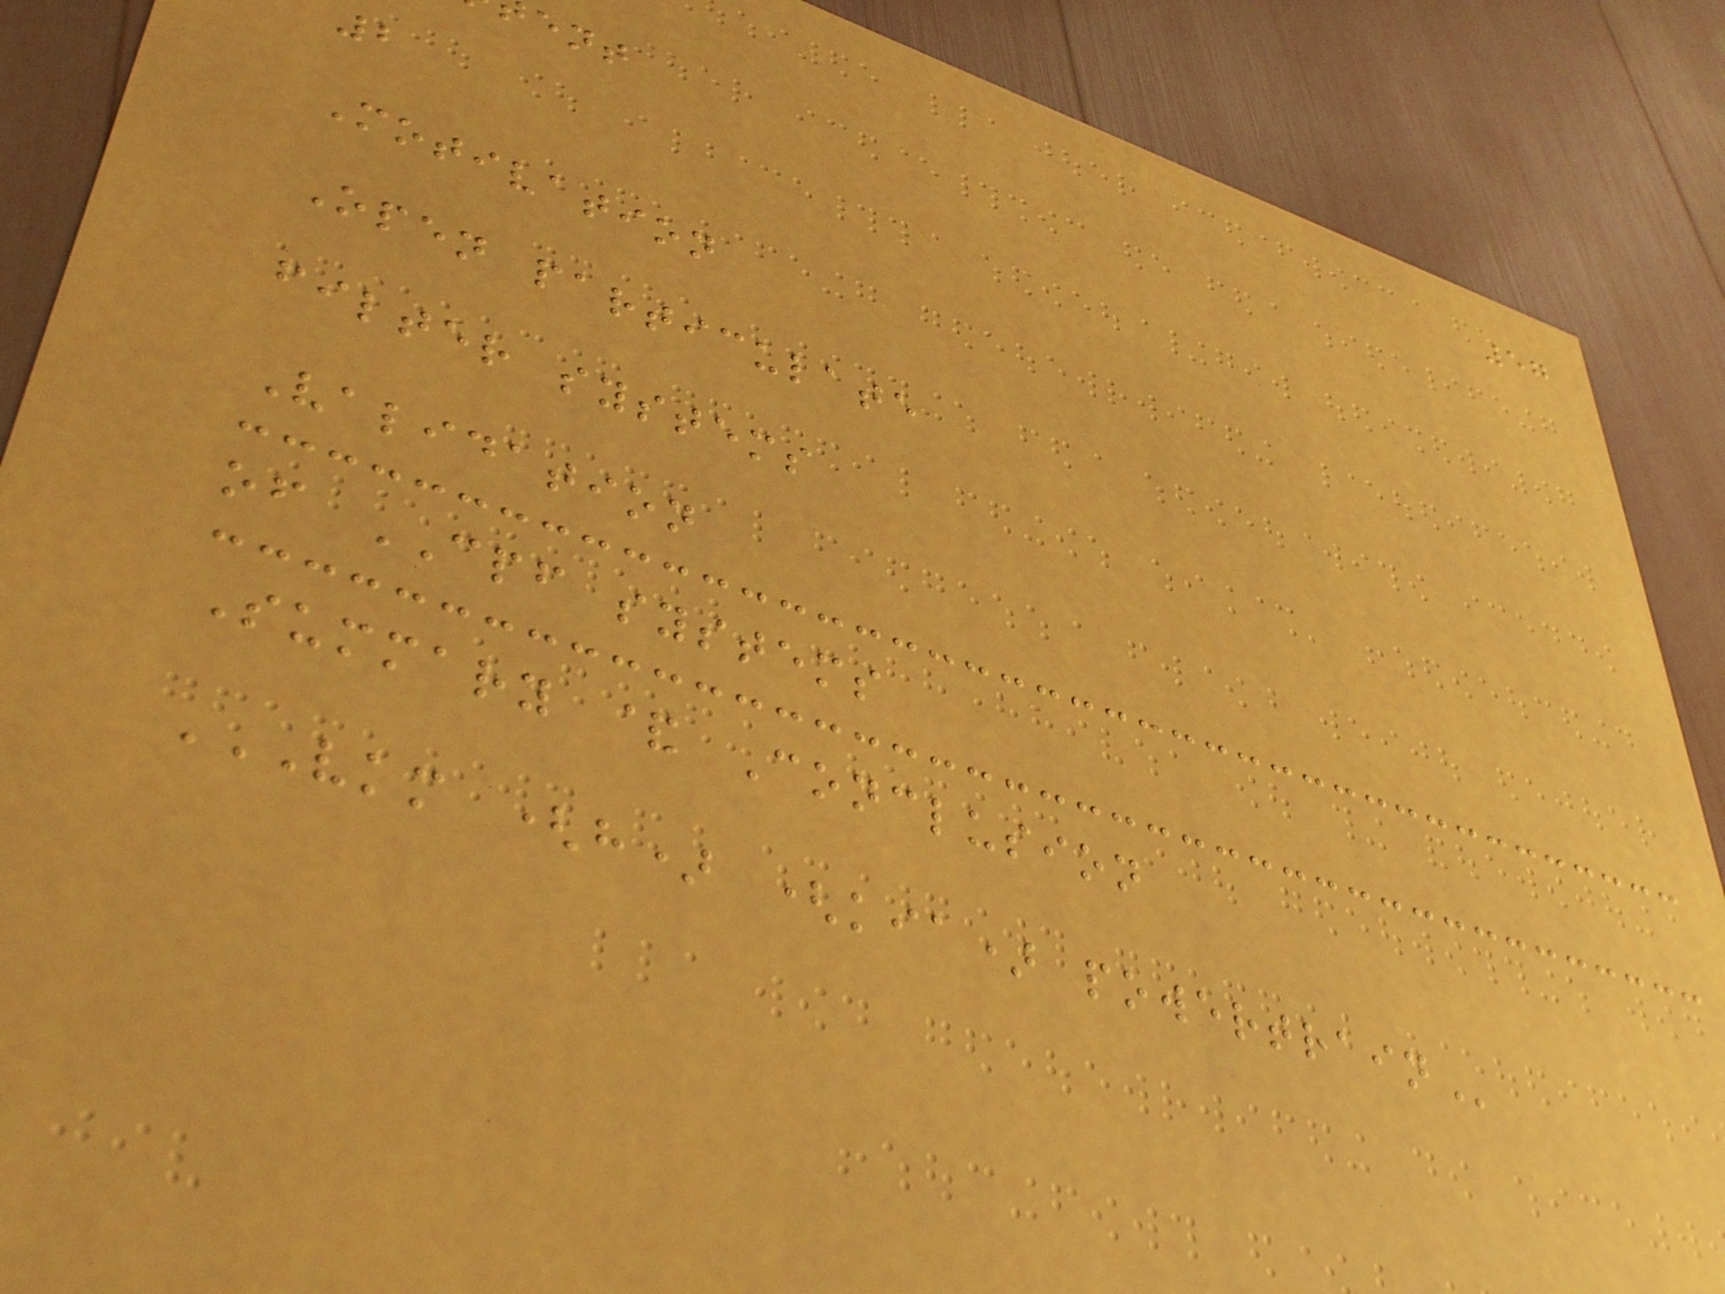57
2
Motivation
Open particulate
filter systems
Validation
of CPF systems
Summary & Conclusion
VKM (H) (KIA) POWERTRAIN
